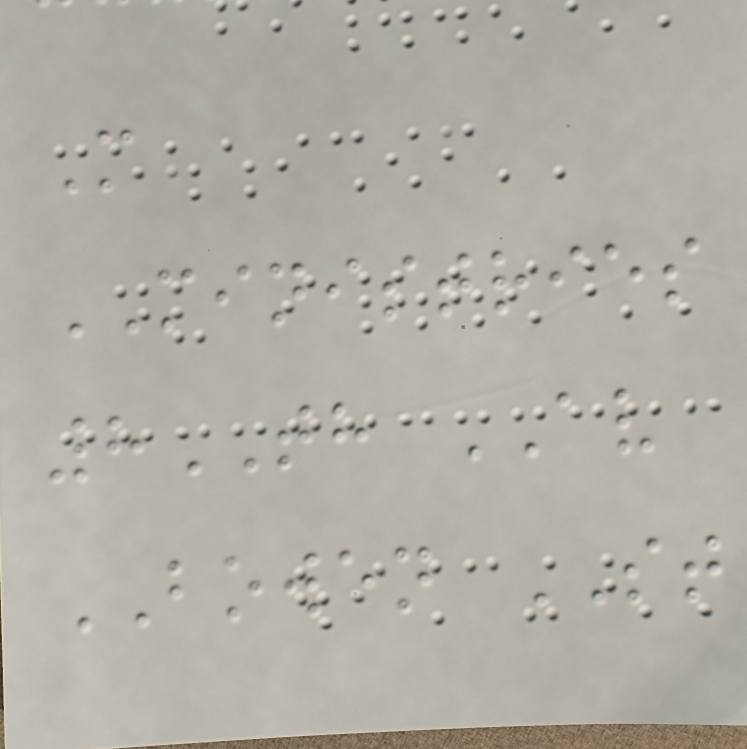M
MINISTRIES
8TH AV
BOWEN ST
